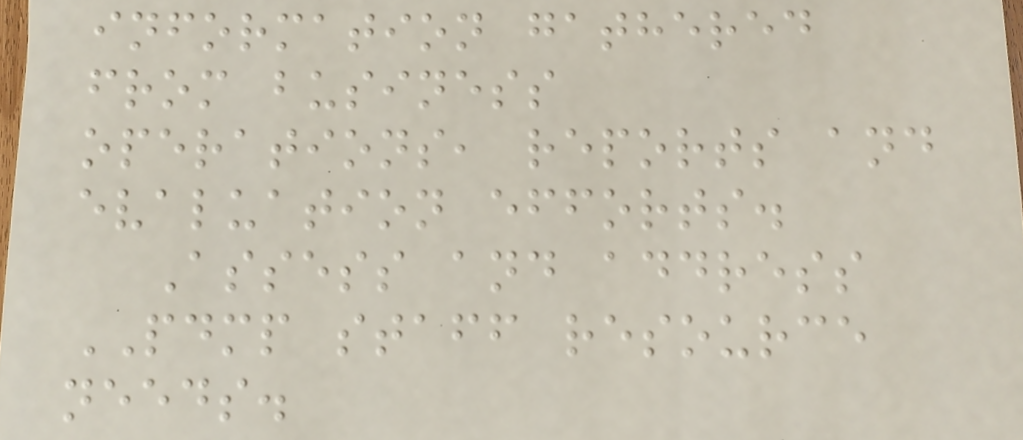information gathered
from business
operations, reports and
evaluation efforts.
Assess and address
PDMP staff resource
needs.
